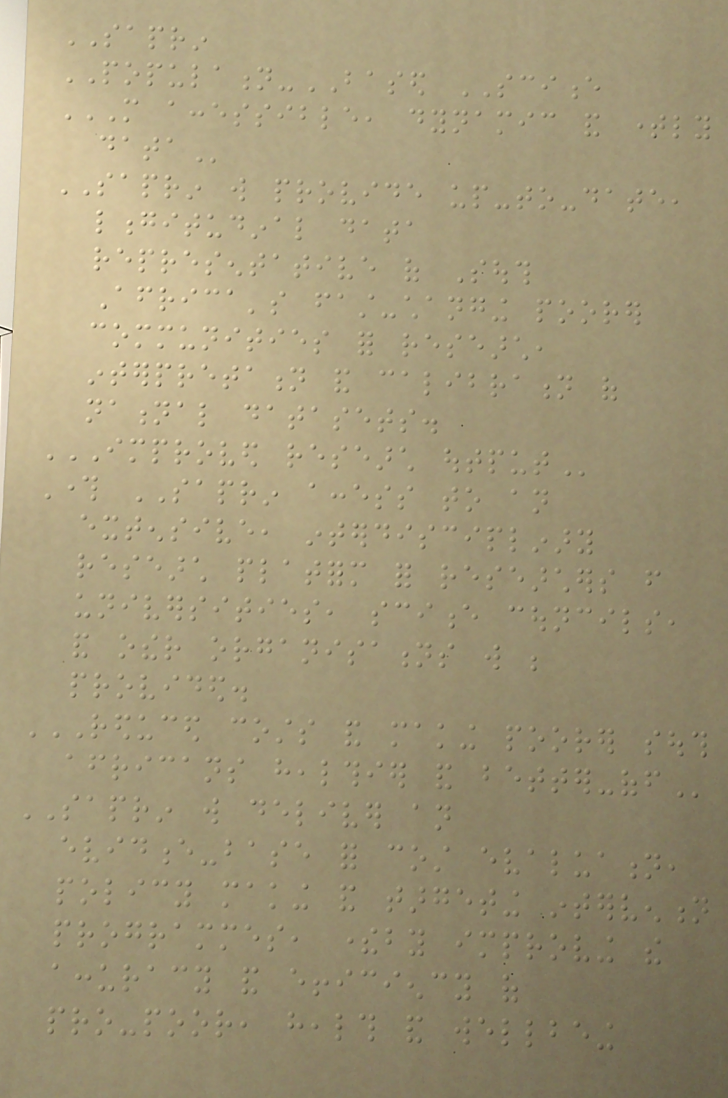SAPRIN
POPULATION-BASED SCIENCE
MORE ACCESSIBLE, DYNAMIC AND TIMELY
DATA
SAPRIN will provide up-to-date,
longitudinal data
representative of South
Africa's fast-changing poorer
communities for research,
interpretation and calibration of
national datasets.
IMPROVED RESEARCH OUTPUT
Through SAPRIN access to an
extensive, interdisciplinary
research platform for researchers from
universities, science councils,
and other organisations will be
provided.
REDUCED COSTS AND MAKING POORER SOUTH
AFRICANS HEALTHIER AND BETTER-OFF
SAPRIN will deliver an
evidence-base for cost evaluation,
policy making and targeting intervention
programmes, thereby improving the
accuracy and efficiency of
pro-poor, health and wellbeing
